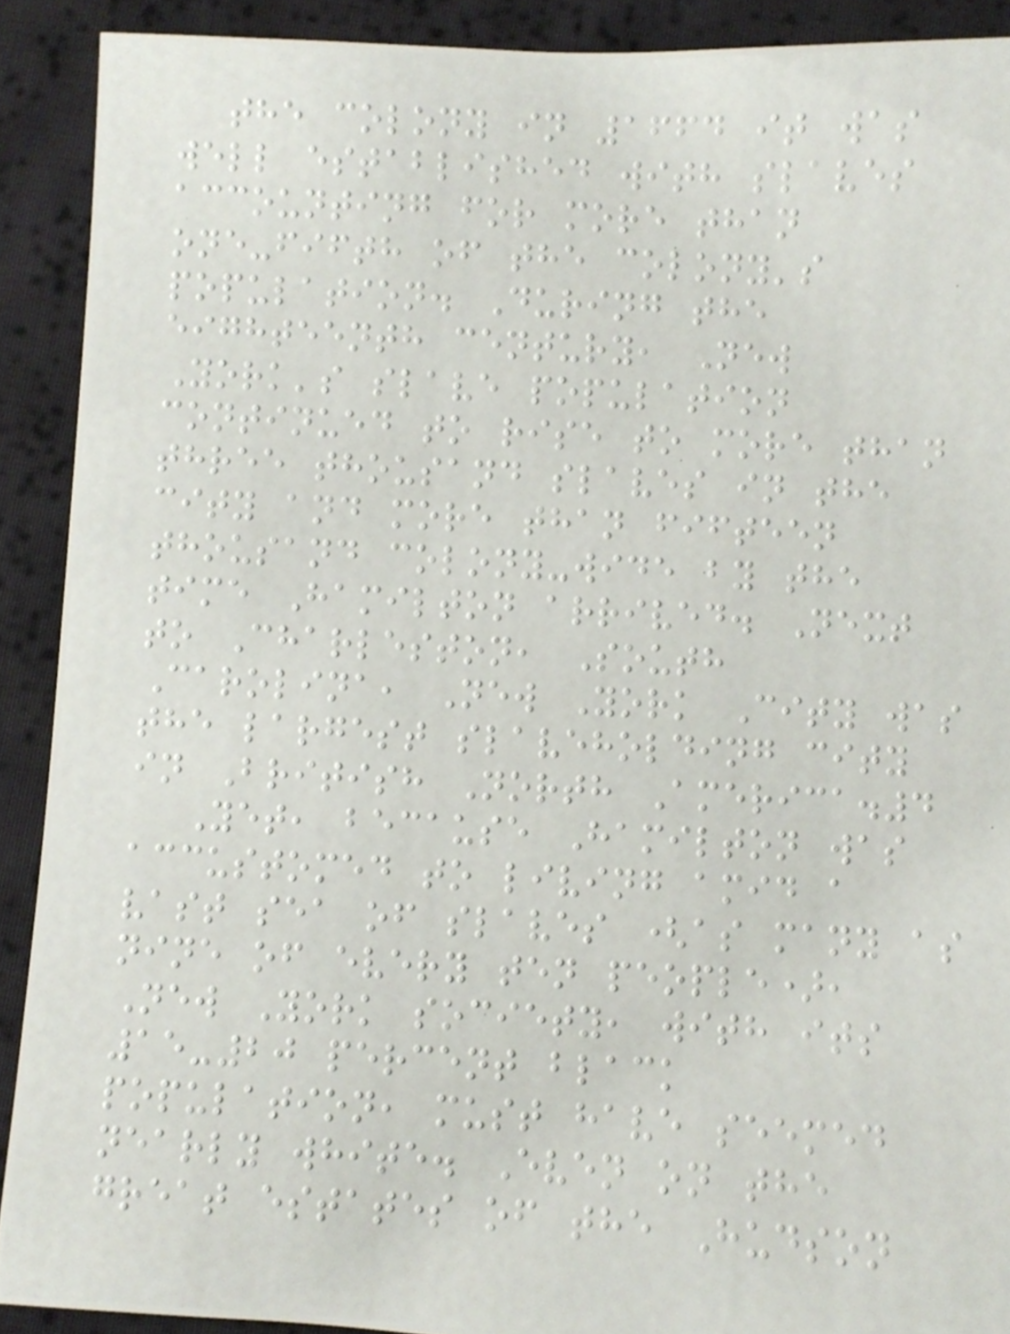the colony in 1664 it was
well established with slaves
accounting for more than
one-fifth of the colony's
population. During the
eighteenth century, New
York's slave population
continued to rise to more than
three thousand slaves in the
city and more than fifteen
thousand colony-wide by the
time Hamilton arrived. Next
to Charleston, South
Carolina, New York City was
the largest slaveholding city
in British North America.4
Yet, because Hamilton was
accustomed to living amid a
vast sea of slaves (as many as
nine of every ten people),
New York society, with its
15-20 percent black
population, must have seemed
nearly white. Even on the
great estates of the Hudson
